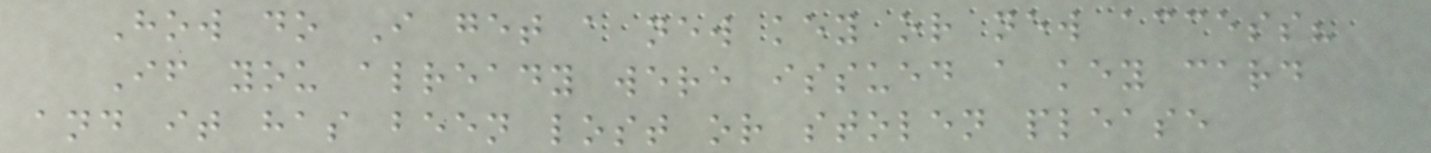How do I get a new key or new access?
If you already were issued a key card
and it has been lost or stolen please
